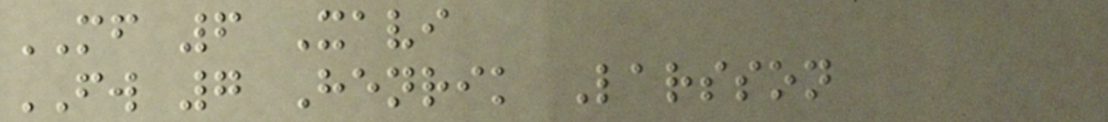MF 6 Xavi
FW 7 Henrik Larsson
